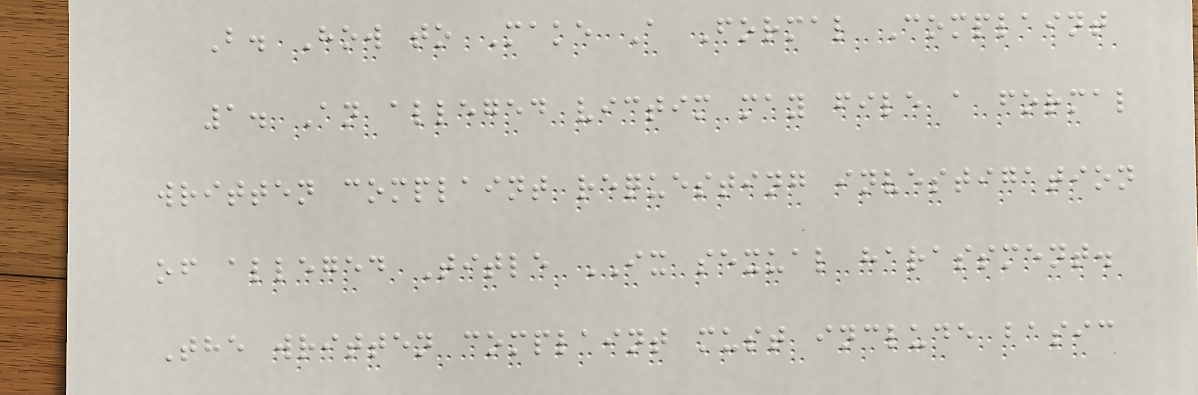B. How to Make A Formal Complaint
1. An alleged victim may file a formal
written complaint requesting investigation
of alleged Title IX sexual harassment.
The written complaint must include basic
